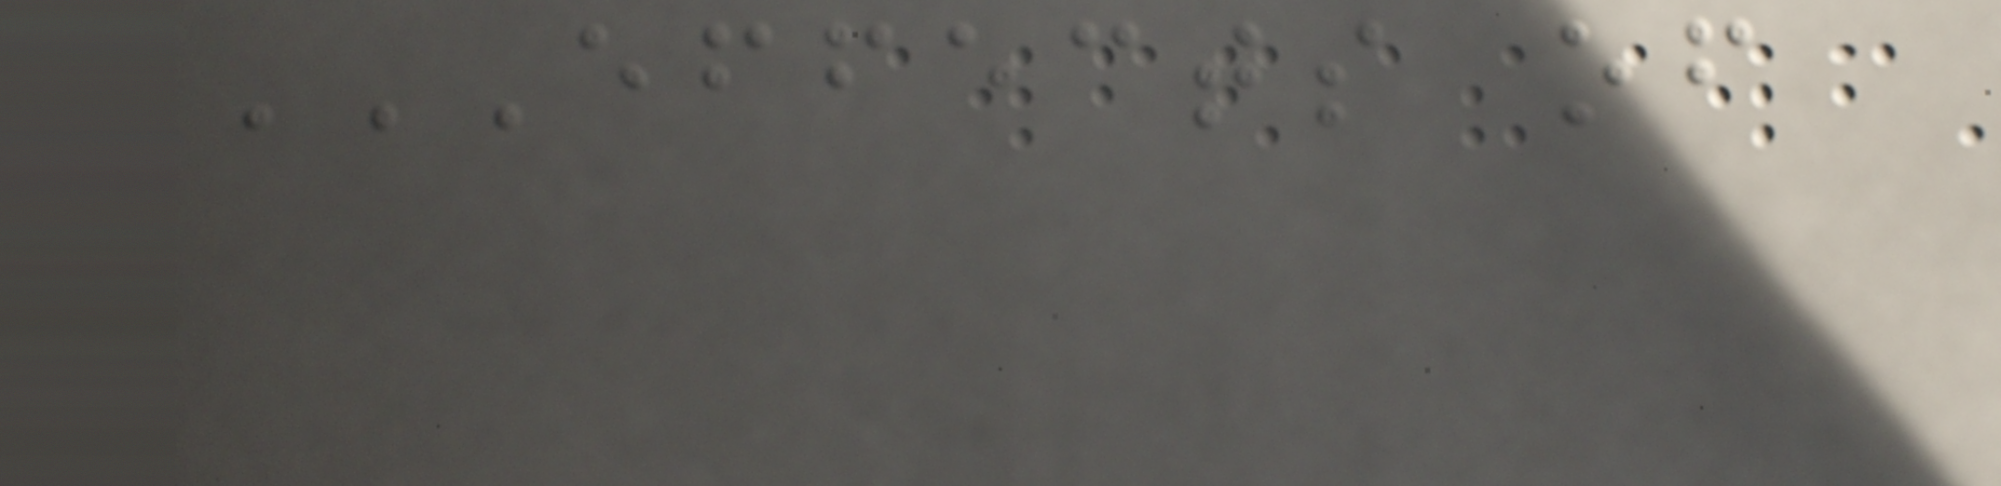EFFECTS OF
